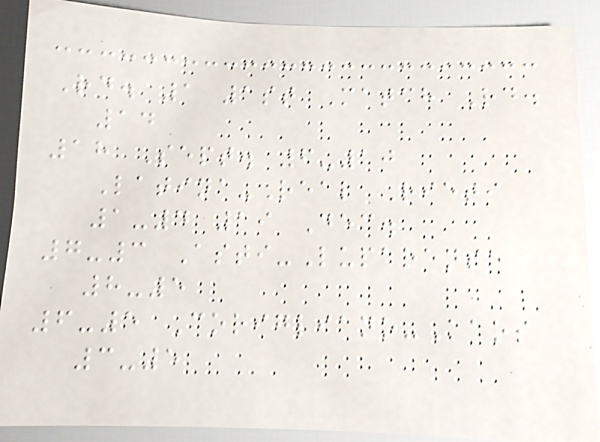Rd. 1 1st Match Rd.
14
18 Sept. 6-10
Latina-Real Rieti
1-4 19 Dec.
7-3 Asti-Luparense
8-5
6-5 Corigliano-Kaos
3-5
